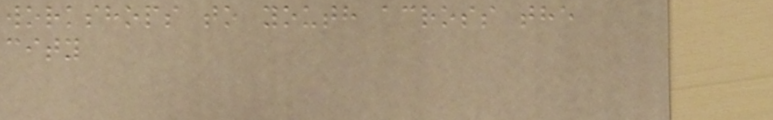workshops to youth across the
city
